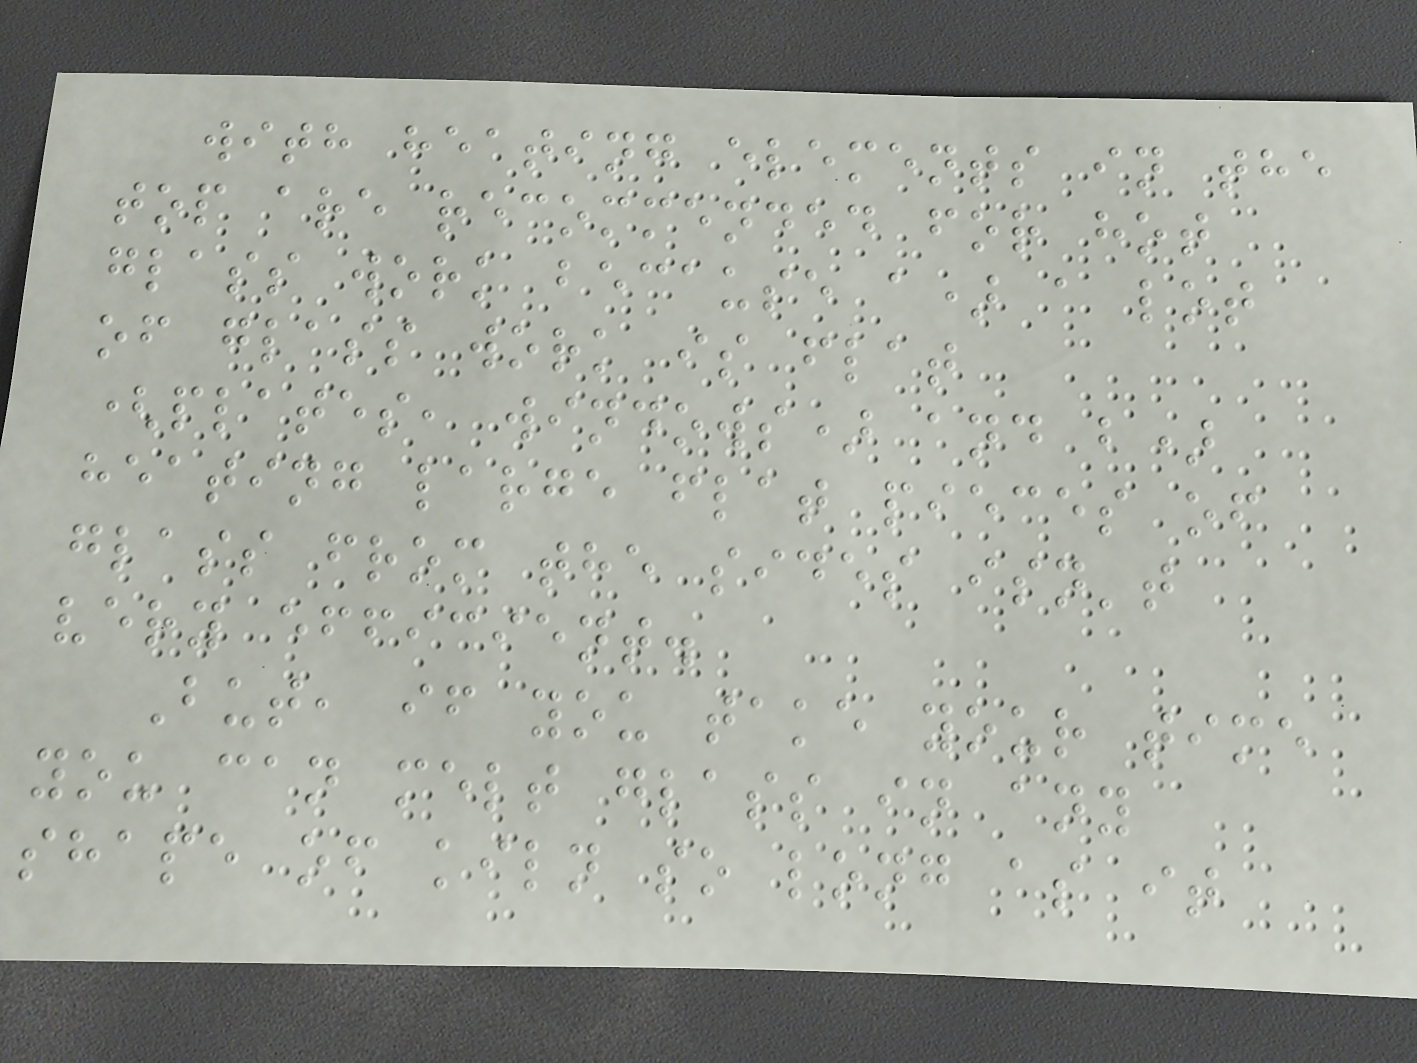with heating elements in the
top are recommended for hot
glass work because a) a lot
of glass work is flat
(plates, windows) and b)
heating large flat pieces of
glass from the sides isn't
very efficient.
But, if you take your time
you can melt glass in any
shape of kiln so long as it
